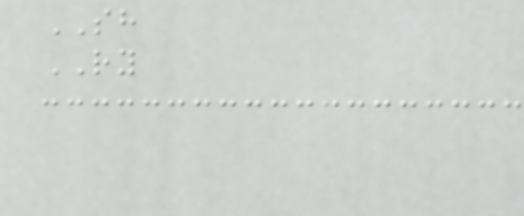SH
RY
